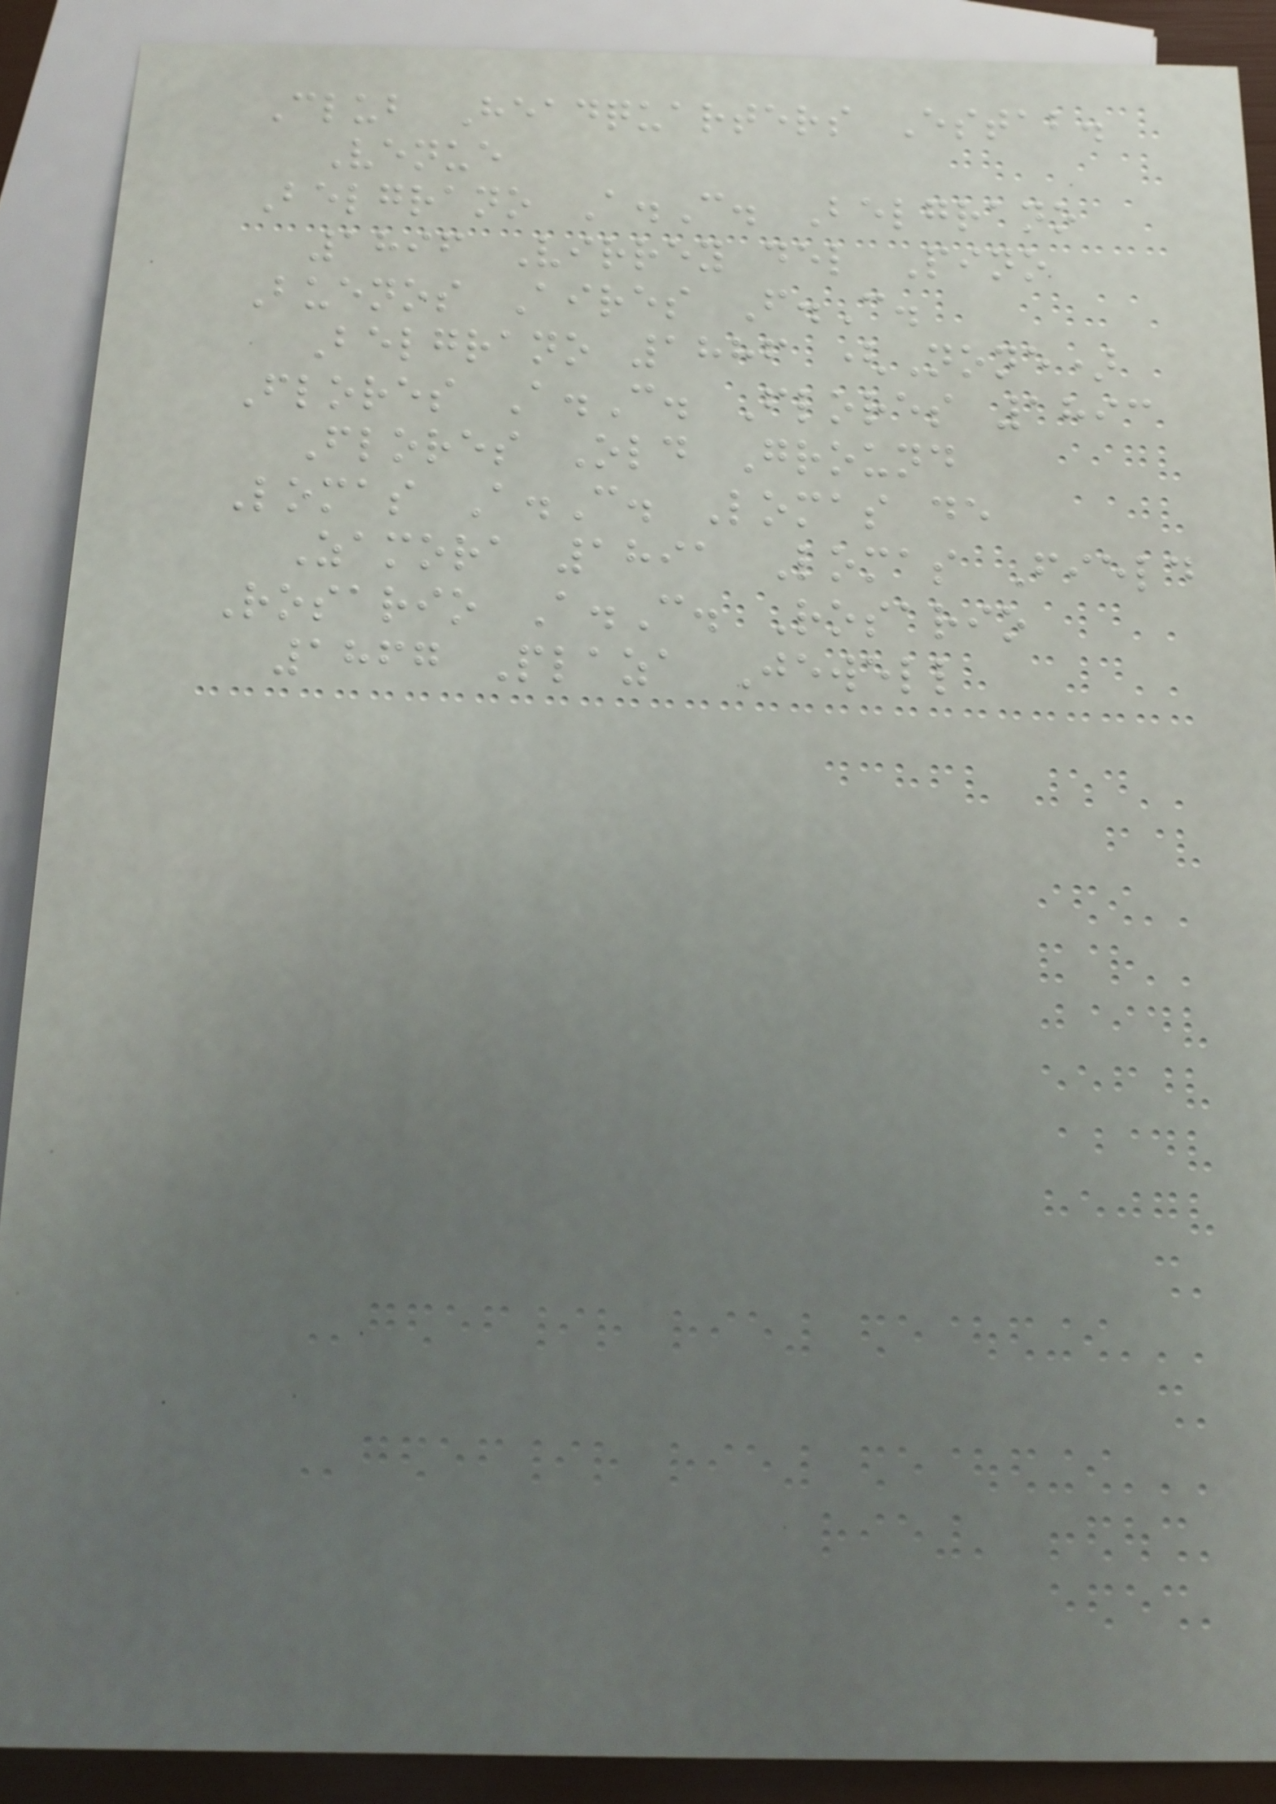Club Headquarters Estab.
Venue
Belgrano A.C. Belgrano
1896 Virrey del Pino
Buenos Aires F.C.
Belgrano 1886 (None)
Flores A.C. Flores 1893
Flores Old Ground
Lomas A.C. Lomas de
Zamora 1891 Lomas Field
Rosario A.C. Rosario
1867 Plaza Jewell
